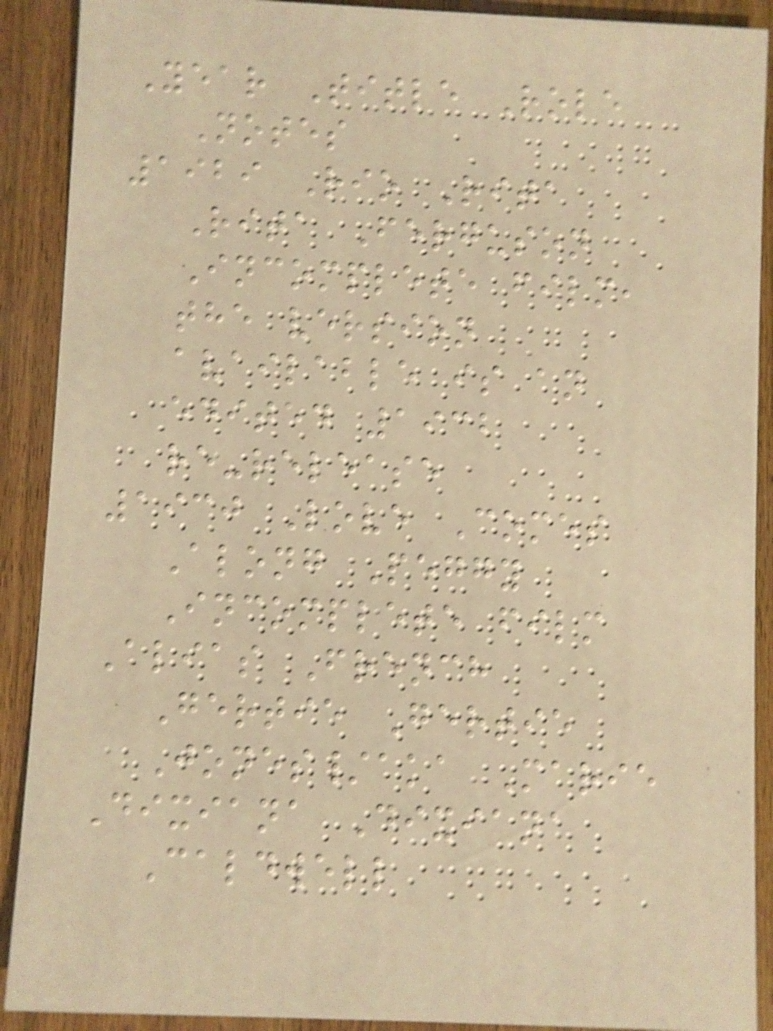Year Title Role
Notes
1929 Rio Rita
Rita Ferguson
Incomplete film,
the version
available is an
edited 1932
re-release
1930 Love Comes
Along Peggy
Incomplete film
Alias French
Gertie Gertie
Jones/aka Marie
Dixiana Dixiana
Caldwell
